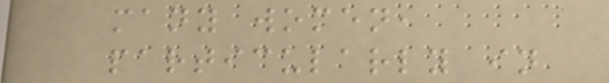many women,
particularly in
